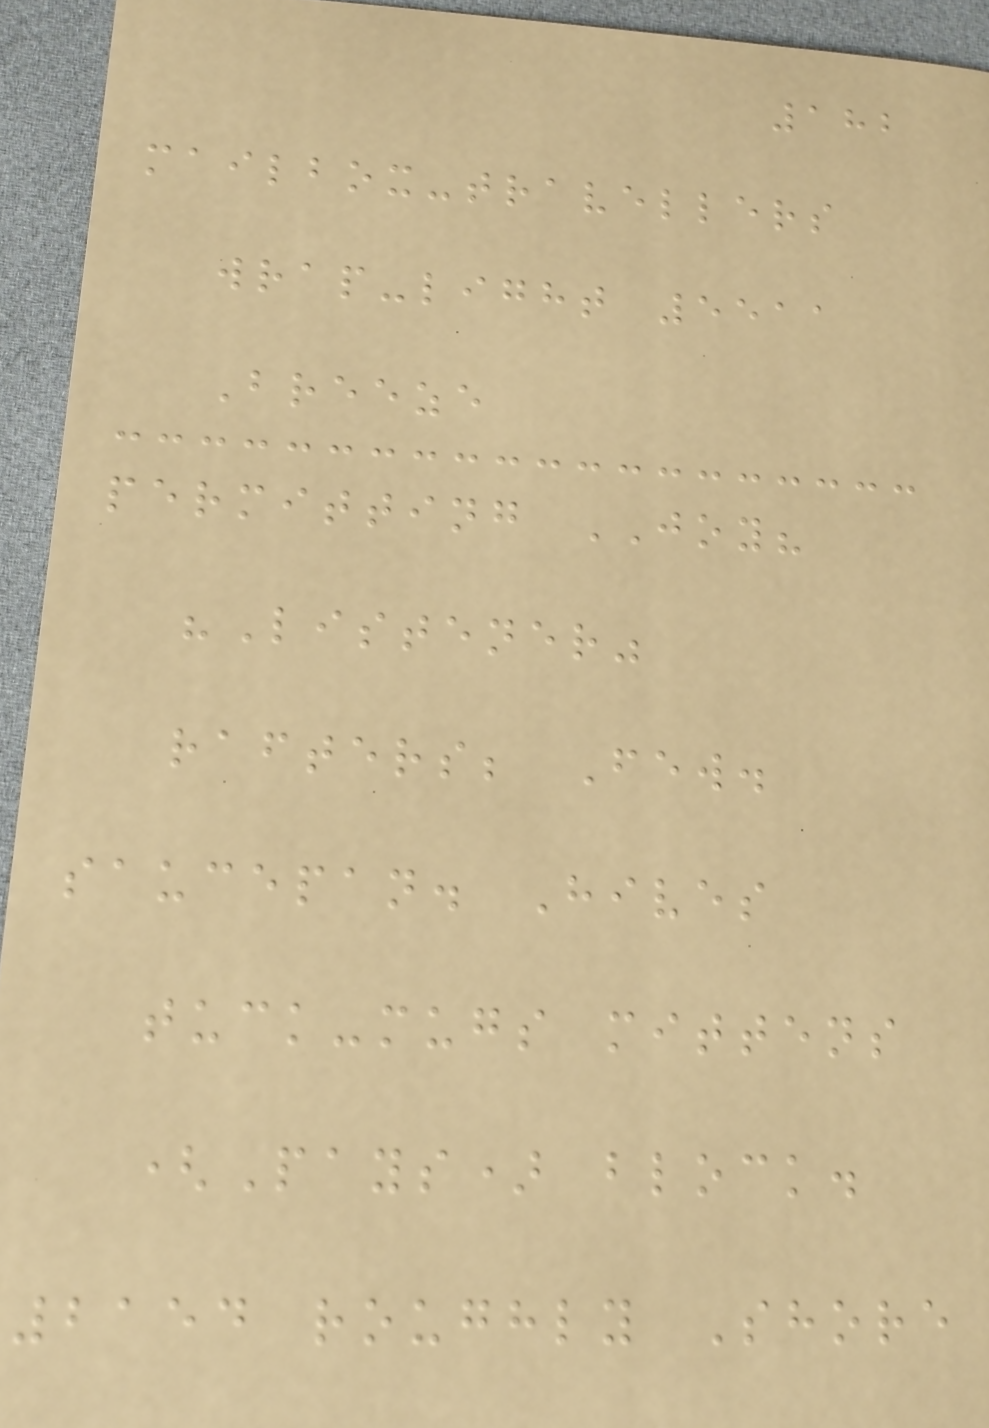182
mailbox-travellers
wrap-light 5511
Breeze
permitting JOY?
"Listener"
rafters; Few.
saucepan. Hives
tuck-mugs mittens
(Pays) block.
2154 roughly Shore
